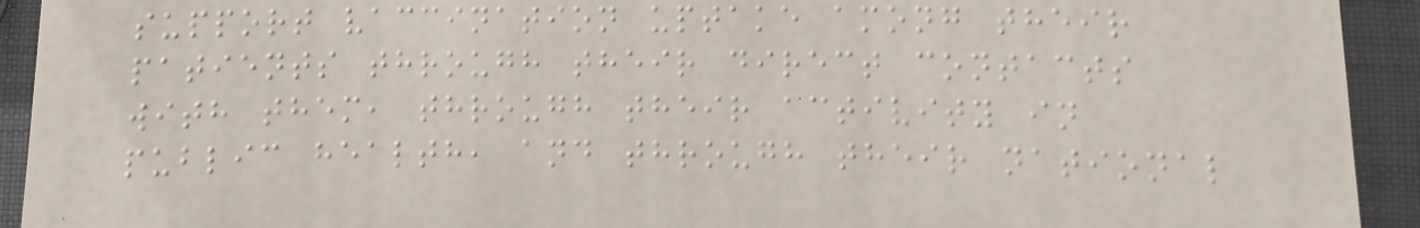support vaccination uptake among their
patients through their direct contacts
with them, through their activity in
public health, and through their national
